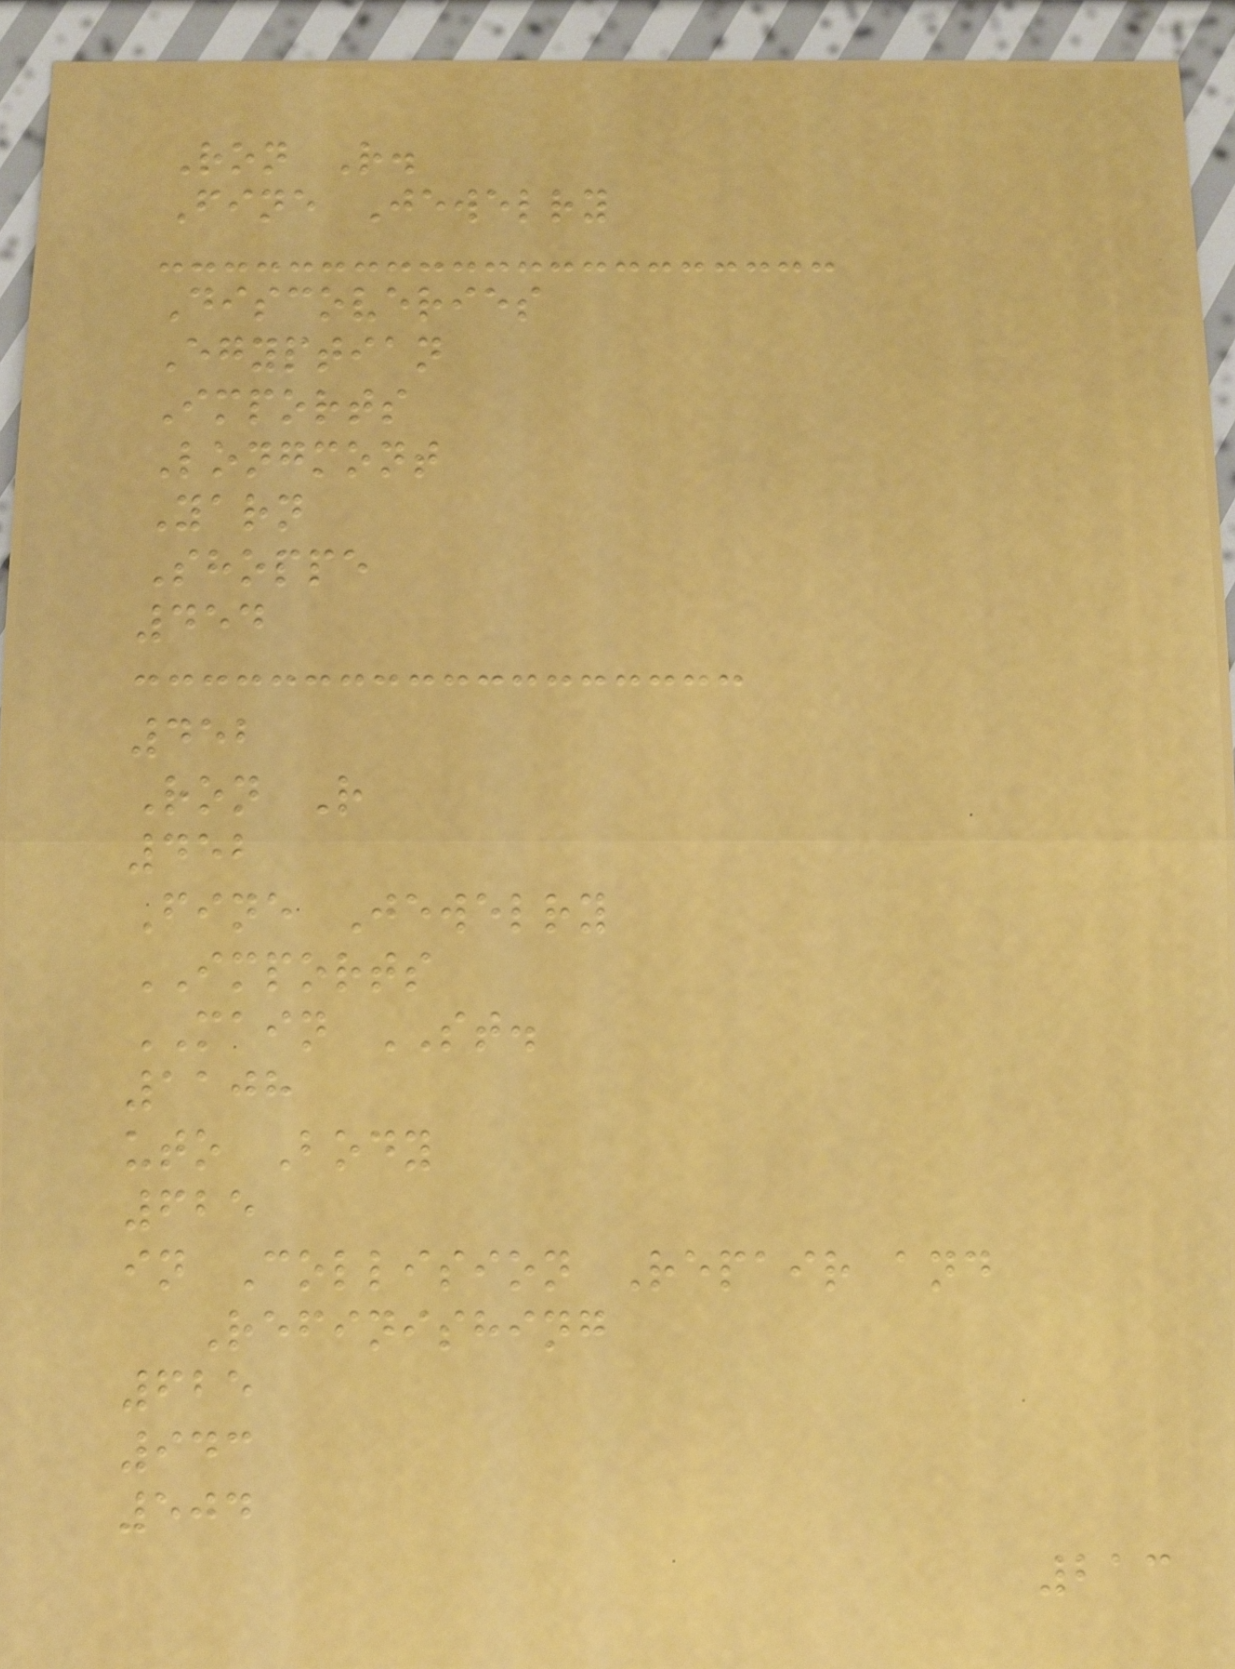Ron R.
Fine Jewelry
Discoveries
Egyptian
Imports
Longmont
Yarn
Shoppe
454
452
Ron R
452
Fine Jewelry
IMPORTS
MAIN ST.
1108
uto Body
625
in Collision Repair and
Refinishing
625
943
504
213
